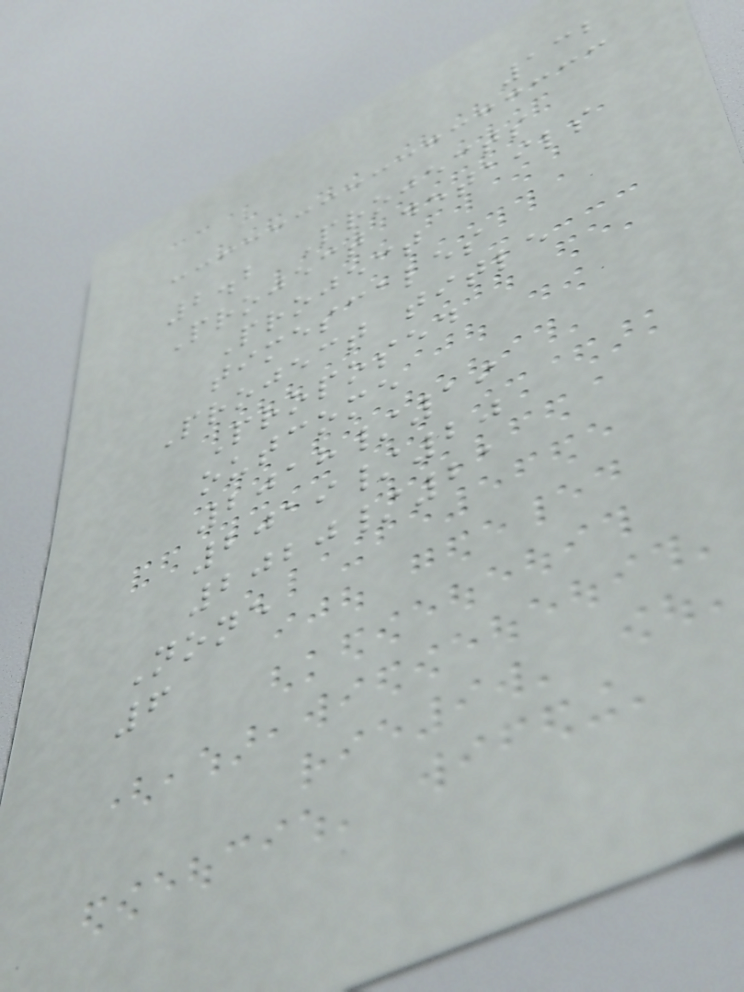132
2.2 Projects
Project details
Project
timescales
Project title
Proposed
outcome
2018/19
2019/20
2020/21
None
6
